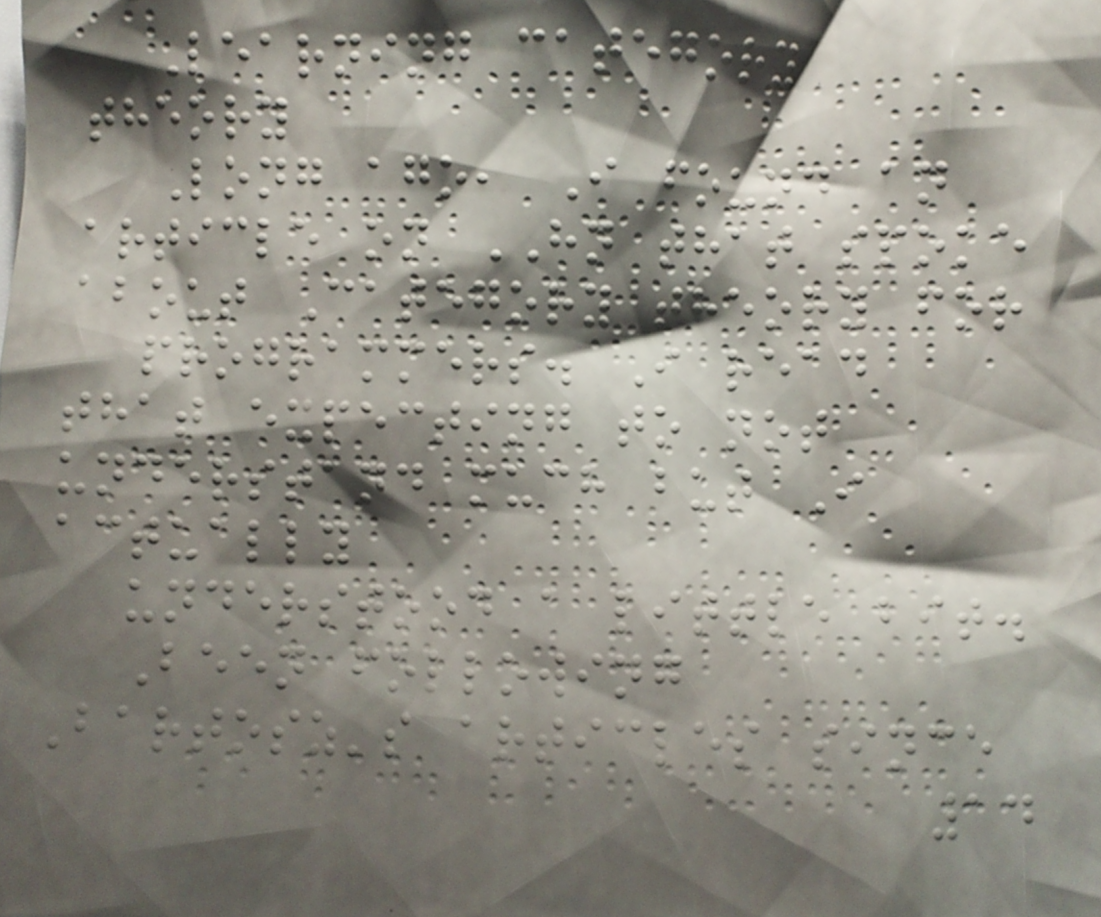Learning category
theory
Long ago, I found an
article on HN that spoke
about Category theory for
programmers. I read
that expecting to not
understand much but I
actually
understood a little bit.
Been following
Bartosz's articles since
14
